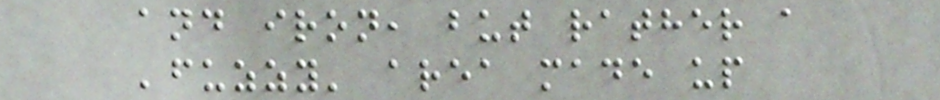and iron, but rather a
'fuzzy' area made up
